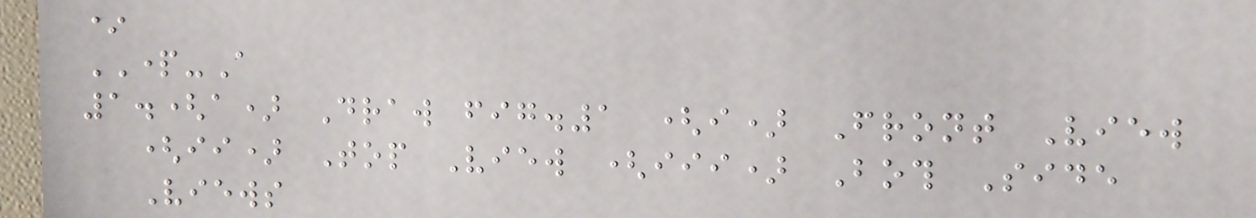*
PART-A
1.(a) Draw fig.1 (i) Front View
(ii) Top View (iii) Both Side
Views
